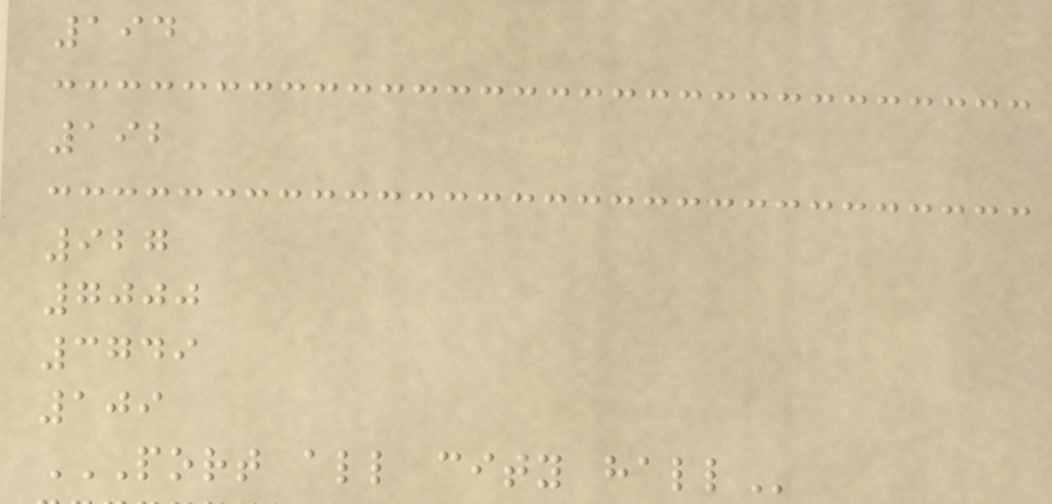194
192
927
7000
3749
109
PORT ALL CITY HALL
